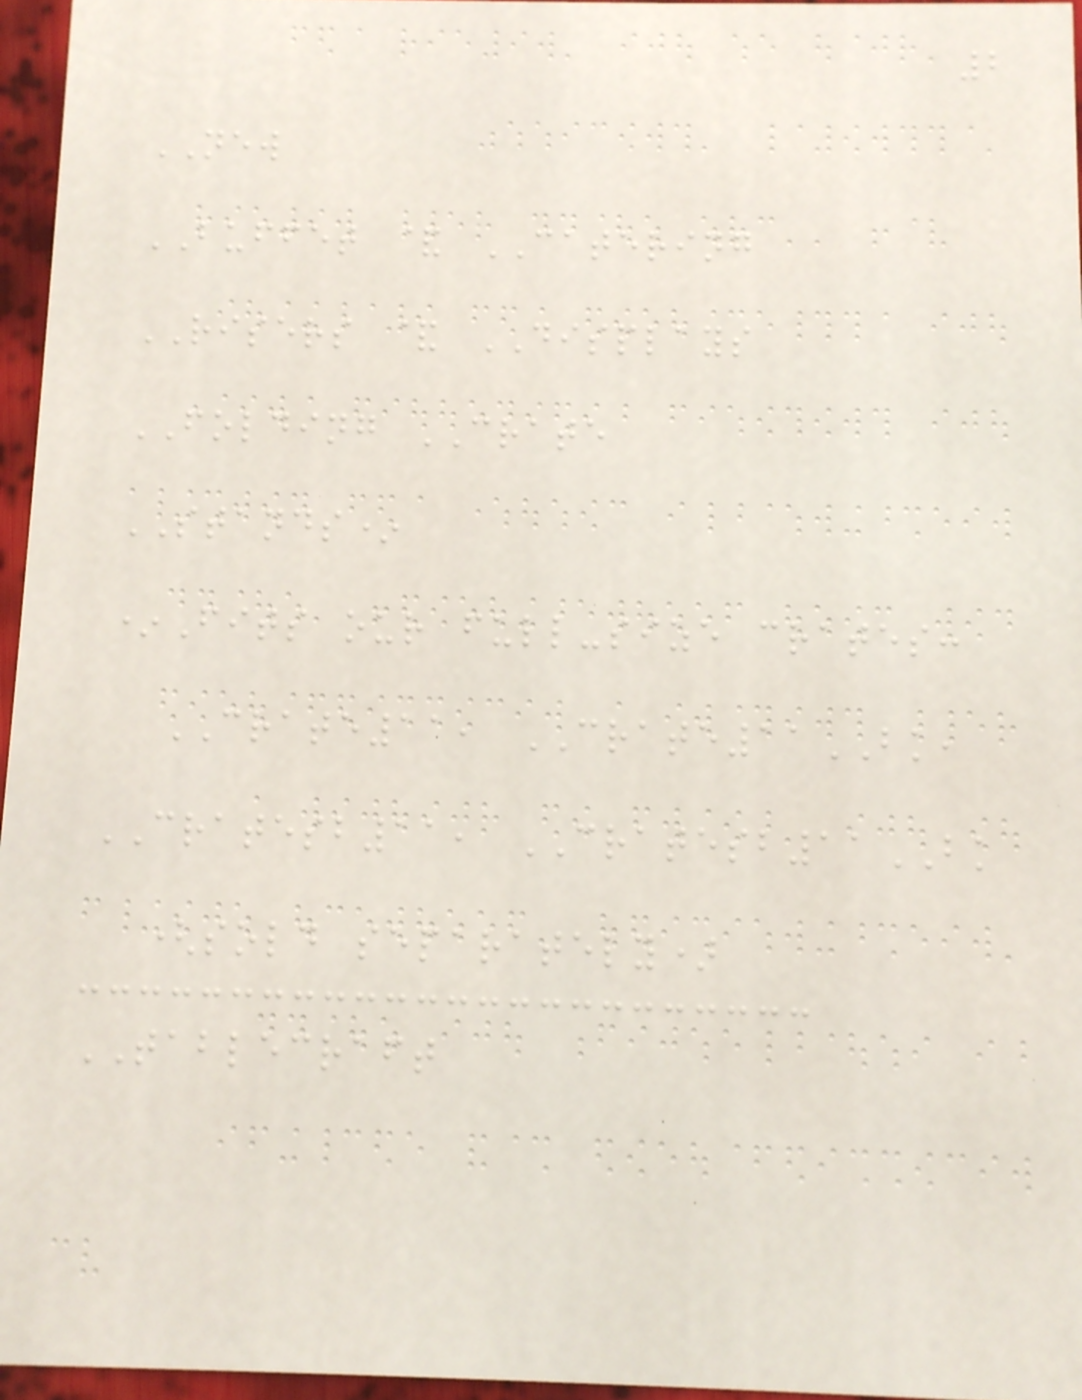2
NEW
BUFFET & CATERING
RISERS & DISPLAYS
FOLDING CRATE
STANDS*
*Fits our full-size crates:
CRATE11, CRATE11BK,
CRATESB11, CRATESB11BK
(sold separately)
TABLECRAFT
